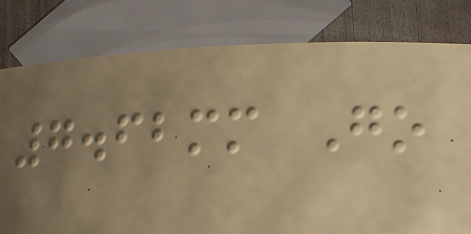7.62mm Go
